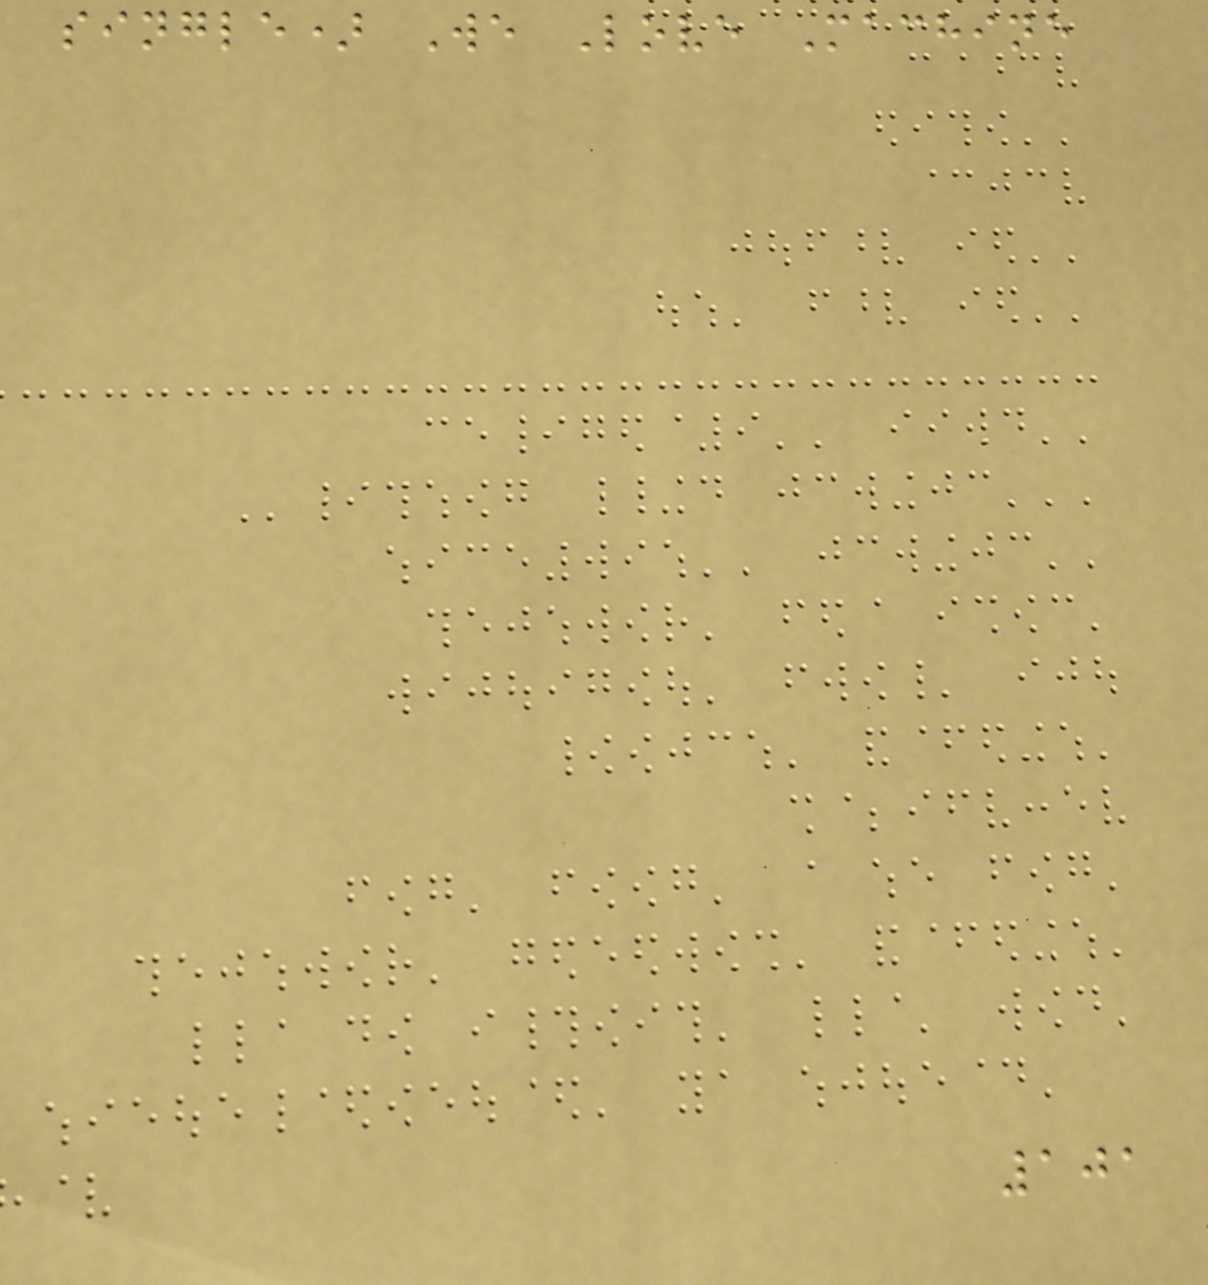single) We Love Machine
101
